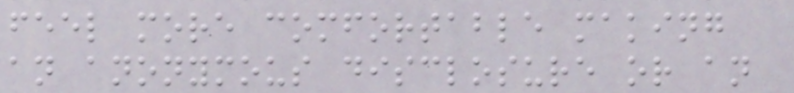feel more comfortable making
an anonymous disclosure or an
